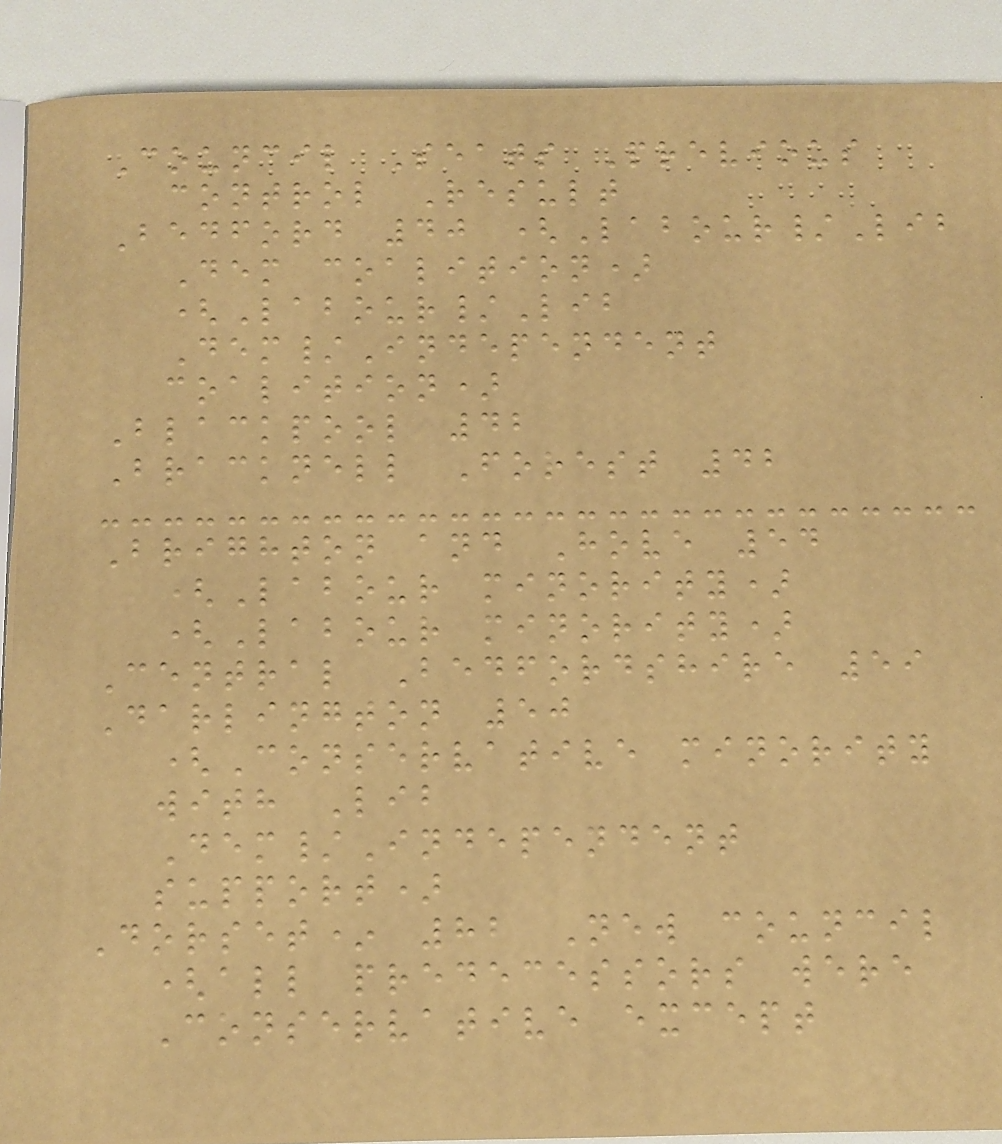Council Seats Previous
control Result
Bedford 40 (Labour/Lib
Dem coalition)
(Labour/Lib
Dem/Independent
coalition)
Blackpool 42
Bracknell Forest 42
Brighton and Hove 54
(Labour minority)
(Labour minority)
Central Bedfordshire 59
Darlington 50
(Conservative minority
with Lib
Dem/Independent
support)
Dorset* 82 New council
(all predecessors were
Conservative except
